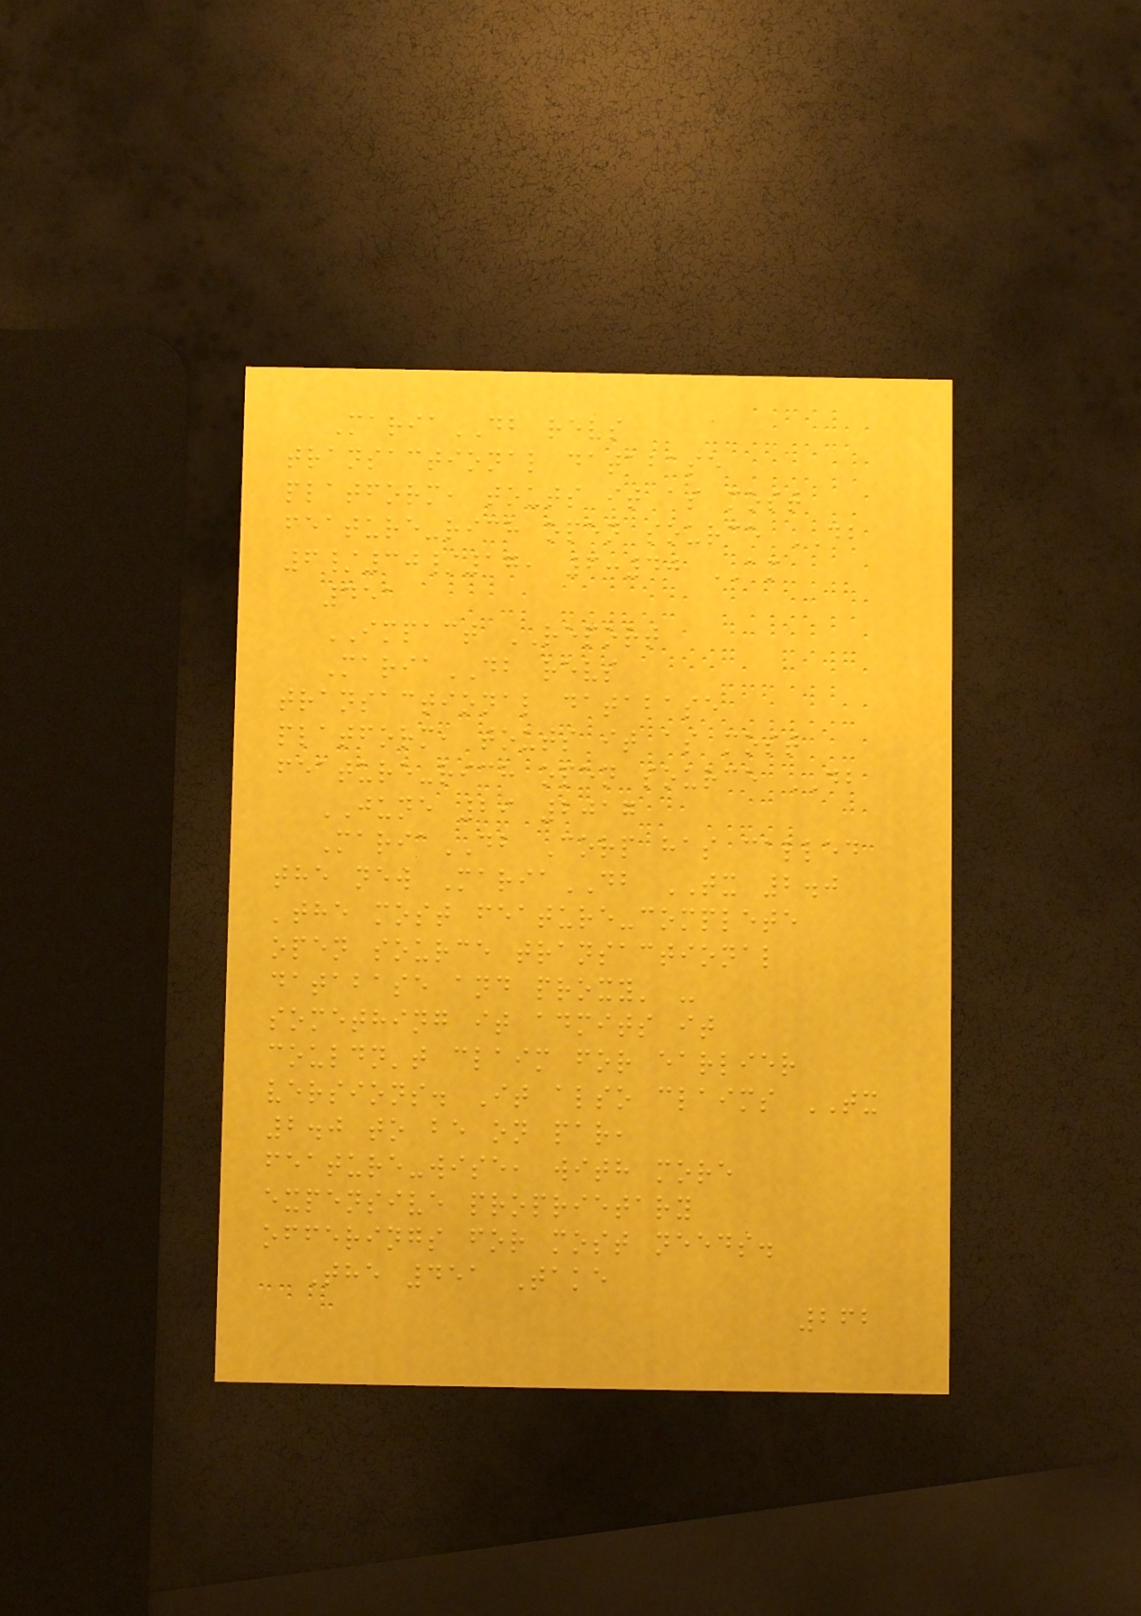MariaDB revs
transactional database
platform, touts it as most
feature-rich open source DB
6/30/17, 6:40 AM
451
IMPACT REPORT
MariaDB revs
transactional database
platform, touts it as most
feature-rich open source DB
JUNE 29 2017
MariaDB Corp has called
the new MariaDB TX 2.0
'the most feature-complete
open source transactional
database and proxy' -
something it admits it
couldn't claim for earlier
versions. It also claims TX
2.0 to be on par,
feature-wise, with more
expensive proprietary
offerings for most needs.
The 451 Take
262
